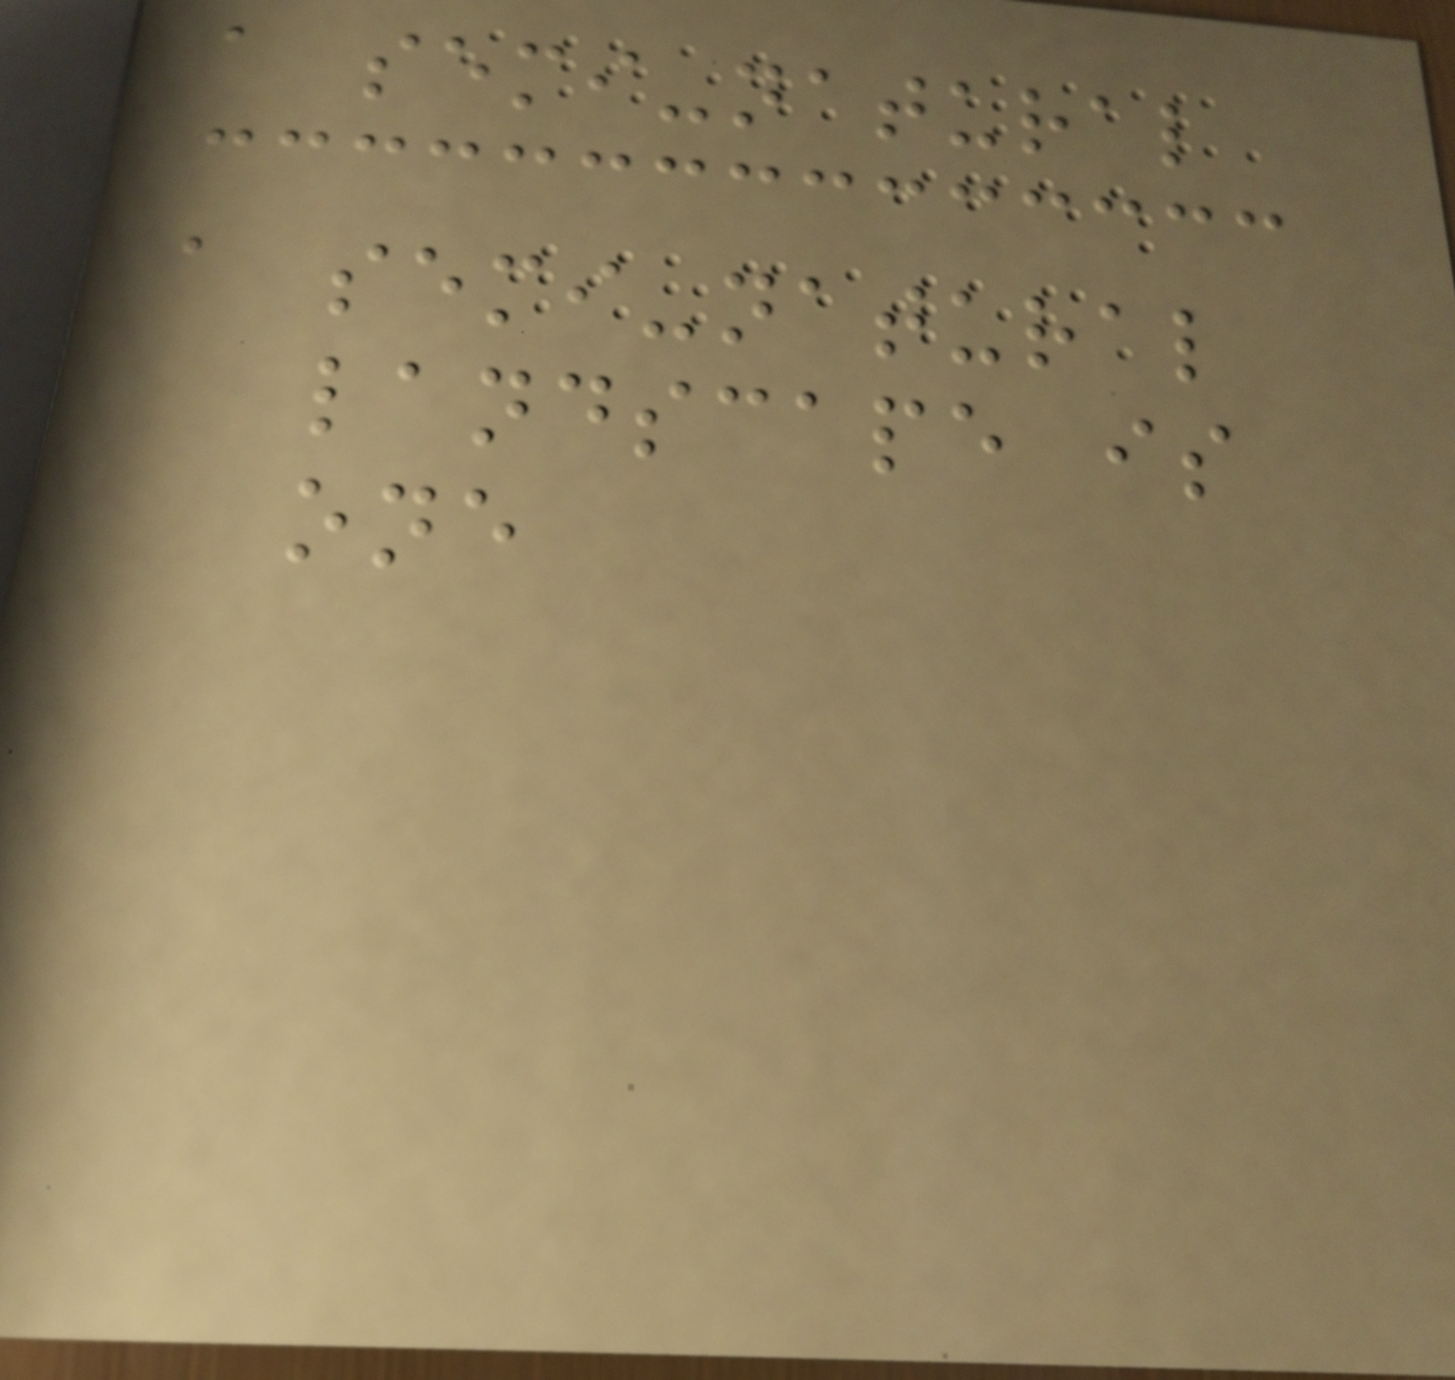a semi-natural
a semi-natural
landscape is
one
